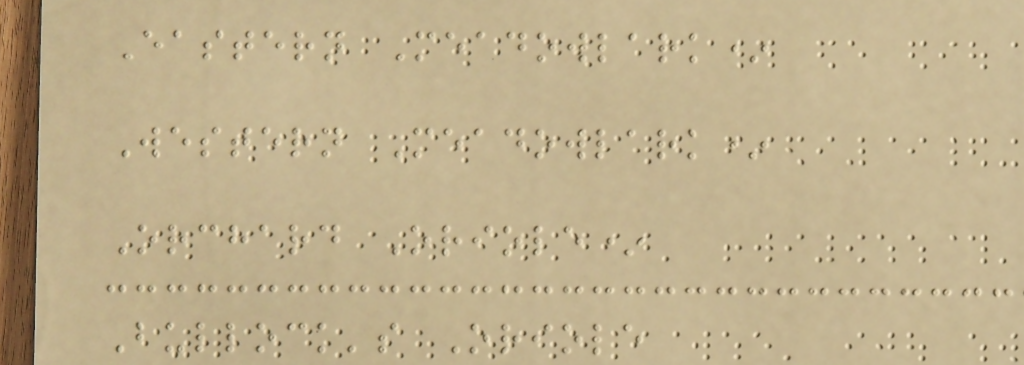Eastern Meadowlark*
Western Meadowlark*
Orchard Oriole*
Bullock's Oriole
